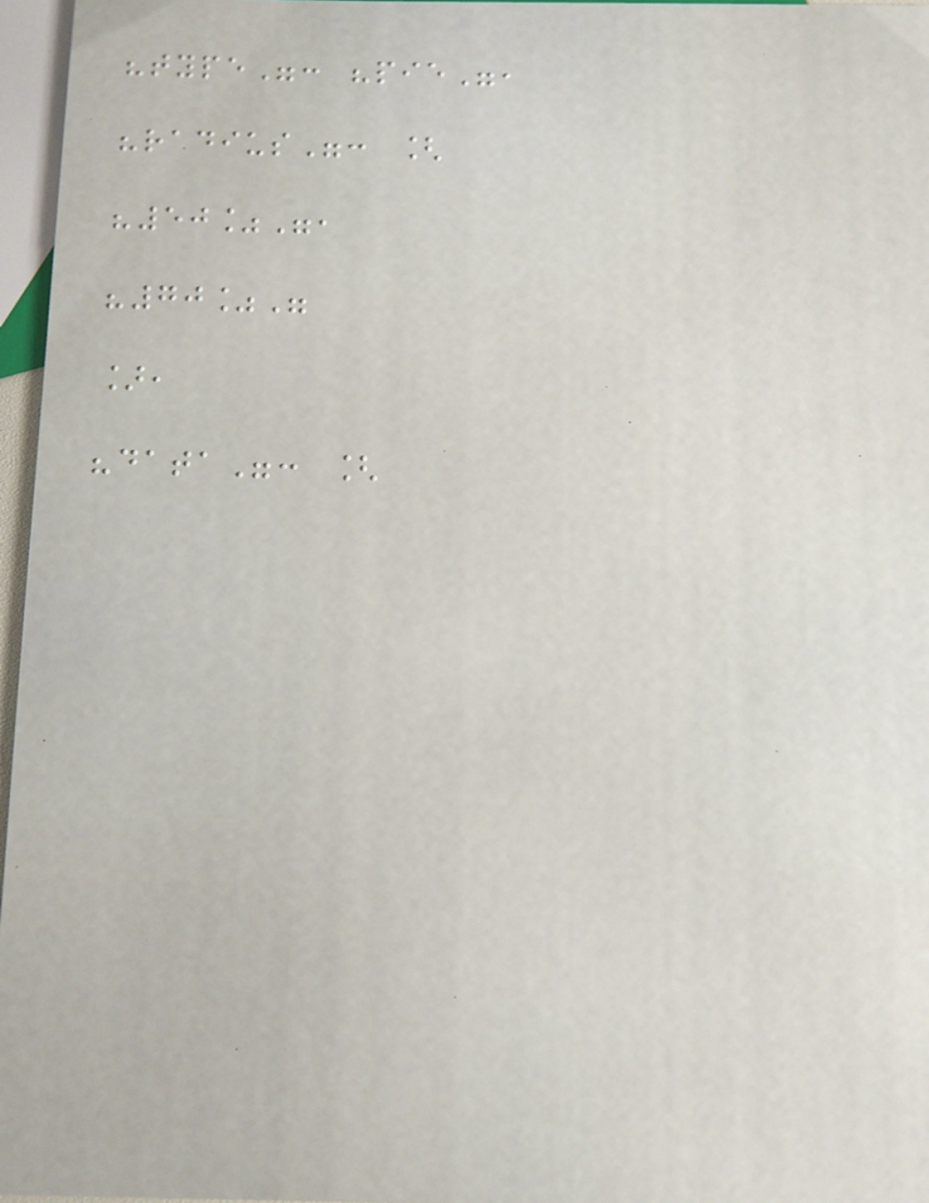"type": "pie",
"radius": [
"50%",
"70%"
],
"data": [
